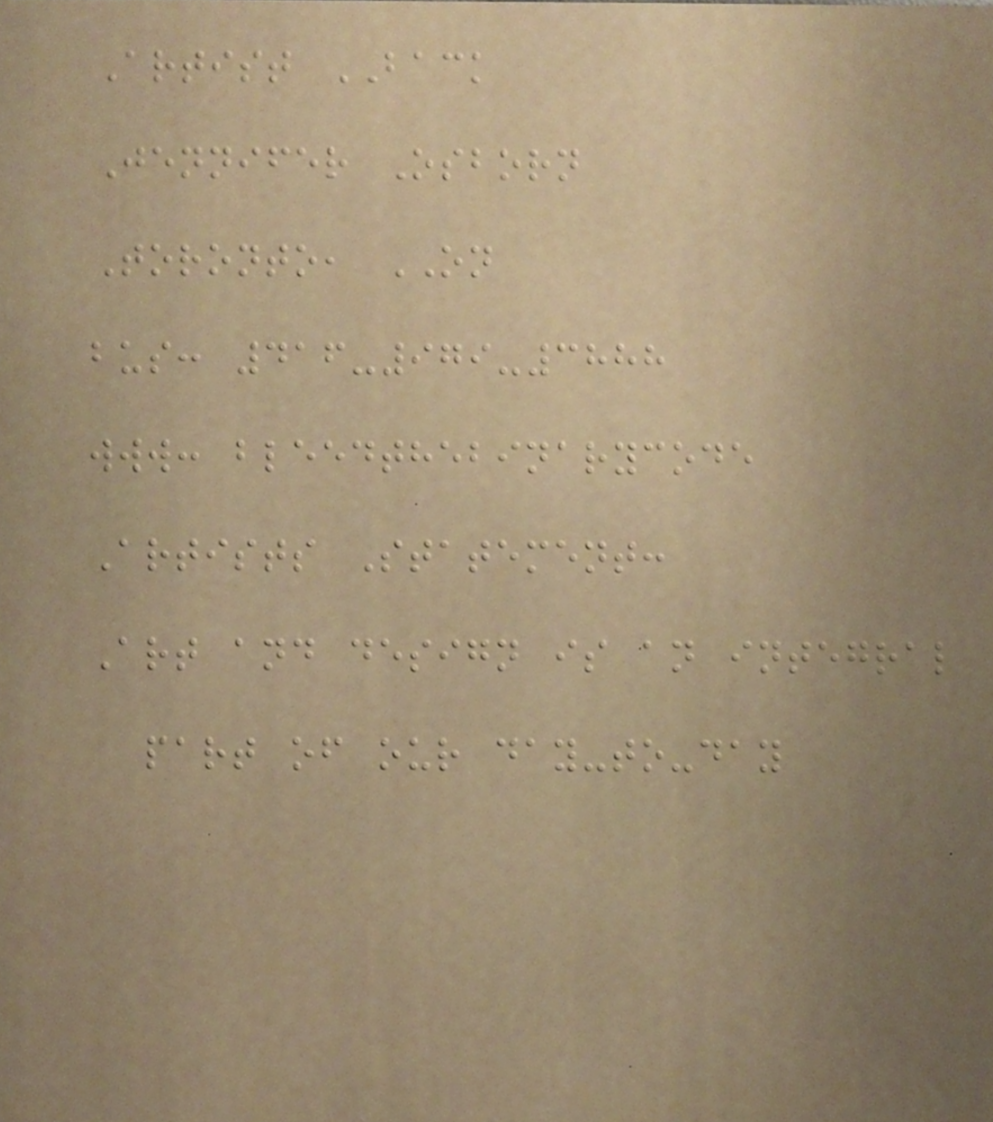Artist BACK
Jennifer Osborn
Toronto, ON
bus: 416-979-3888
www: bleedthebinarycode
Artists Statement:
Art and design is an integral
part of our day-to-day
